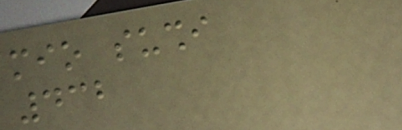mio sushi
432
